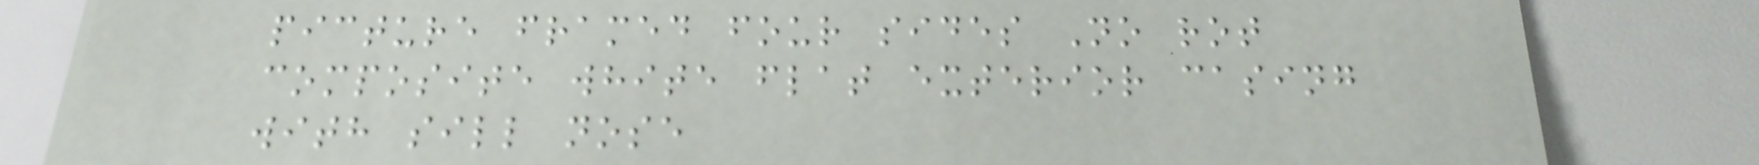picture framed four sides No rot
composite white flat exterior casing
with sill nose
